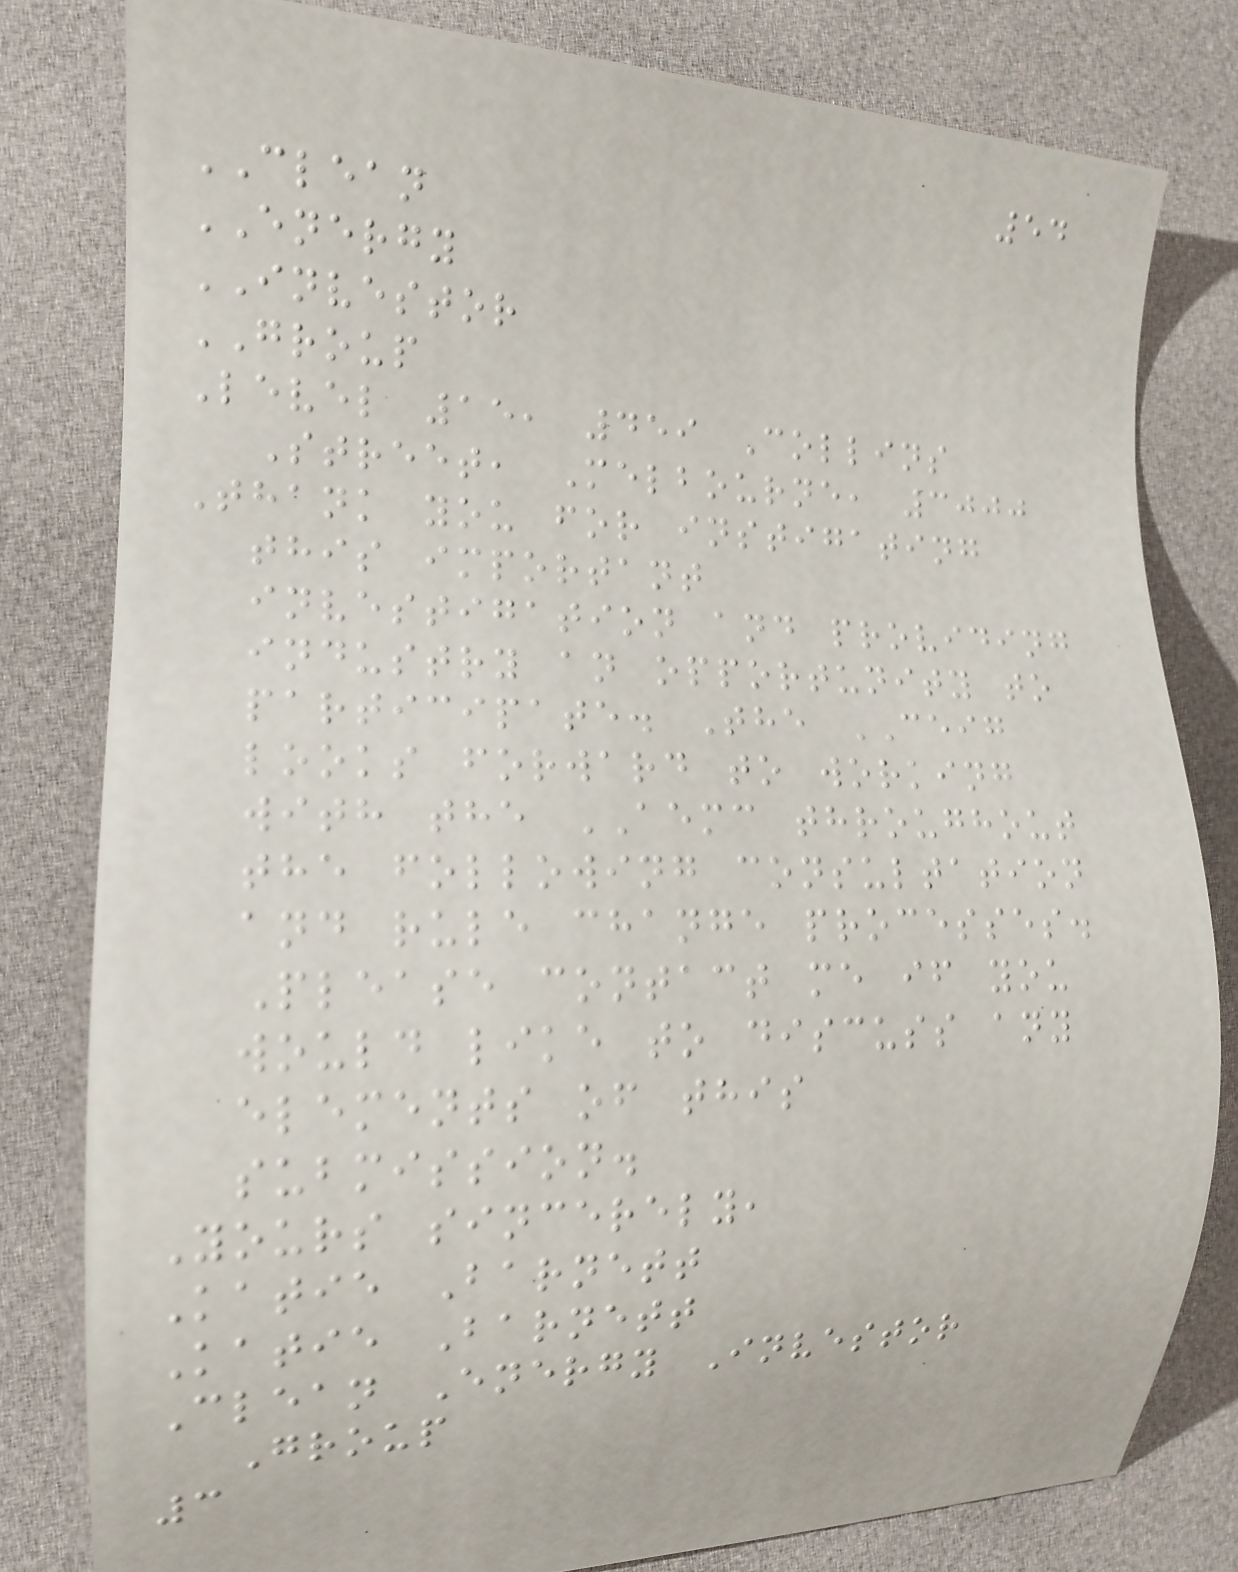54
CLEAN
ENERGY
INVESTOR
GROUP
Level 15, 459 Collins
Street, Melbourne, 3000
Thank you for instigating
this important
investigation and providing
industry an opportunity to
participate. The CEIG
looks forward to working
with the AEMC throughout
the following consultation
and rule change processes.
Please contact me if you
would like to discuss any
elements of this
submission.
Yours sincerely,
Katie Barnett
Katie Barnett
Clean Energy Investor
Group
3
